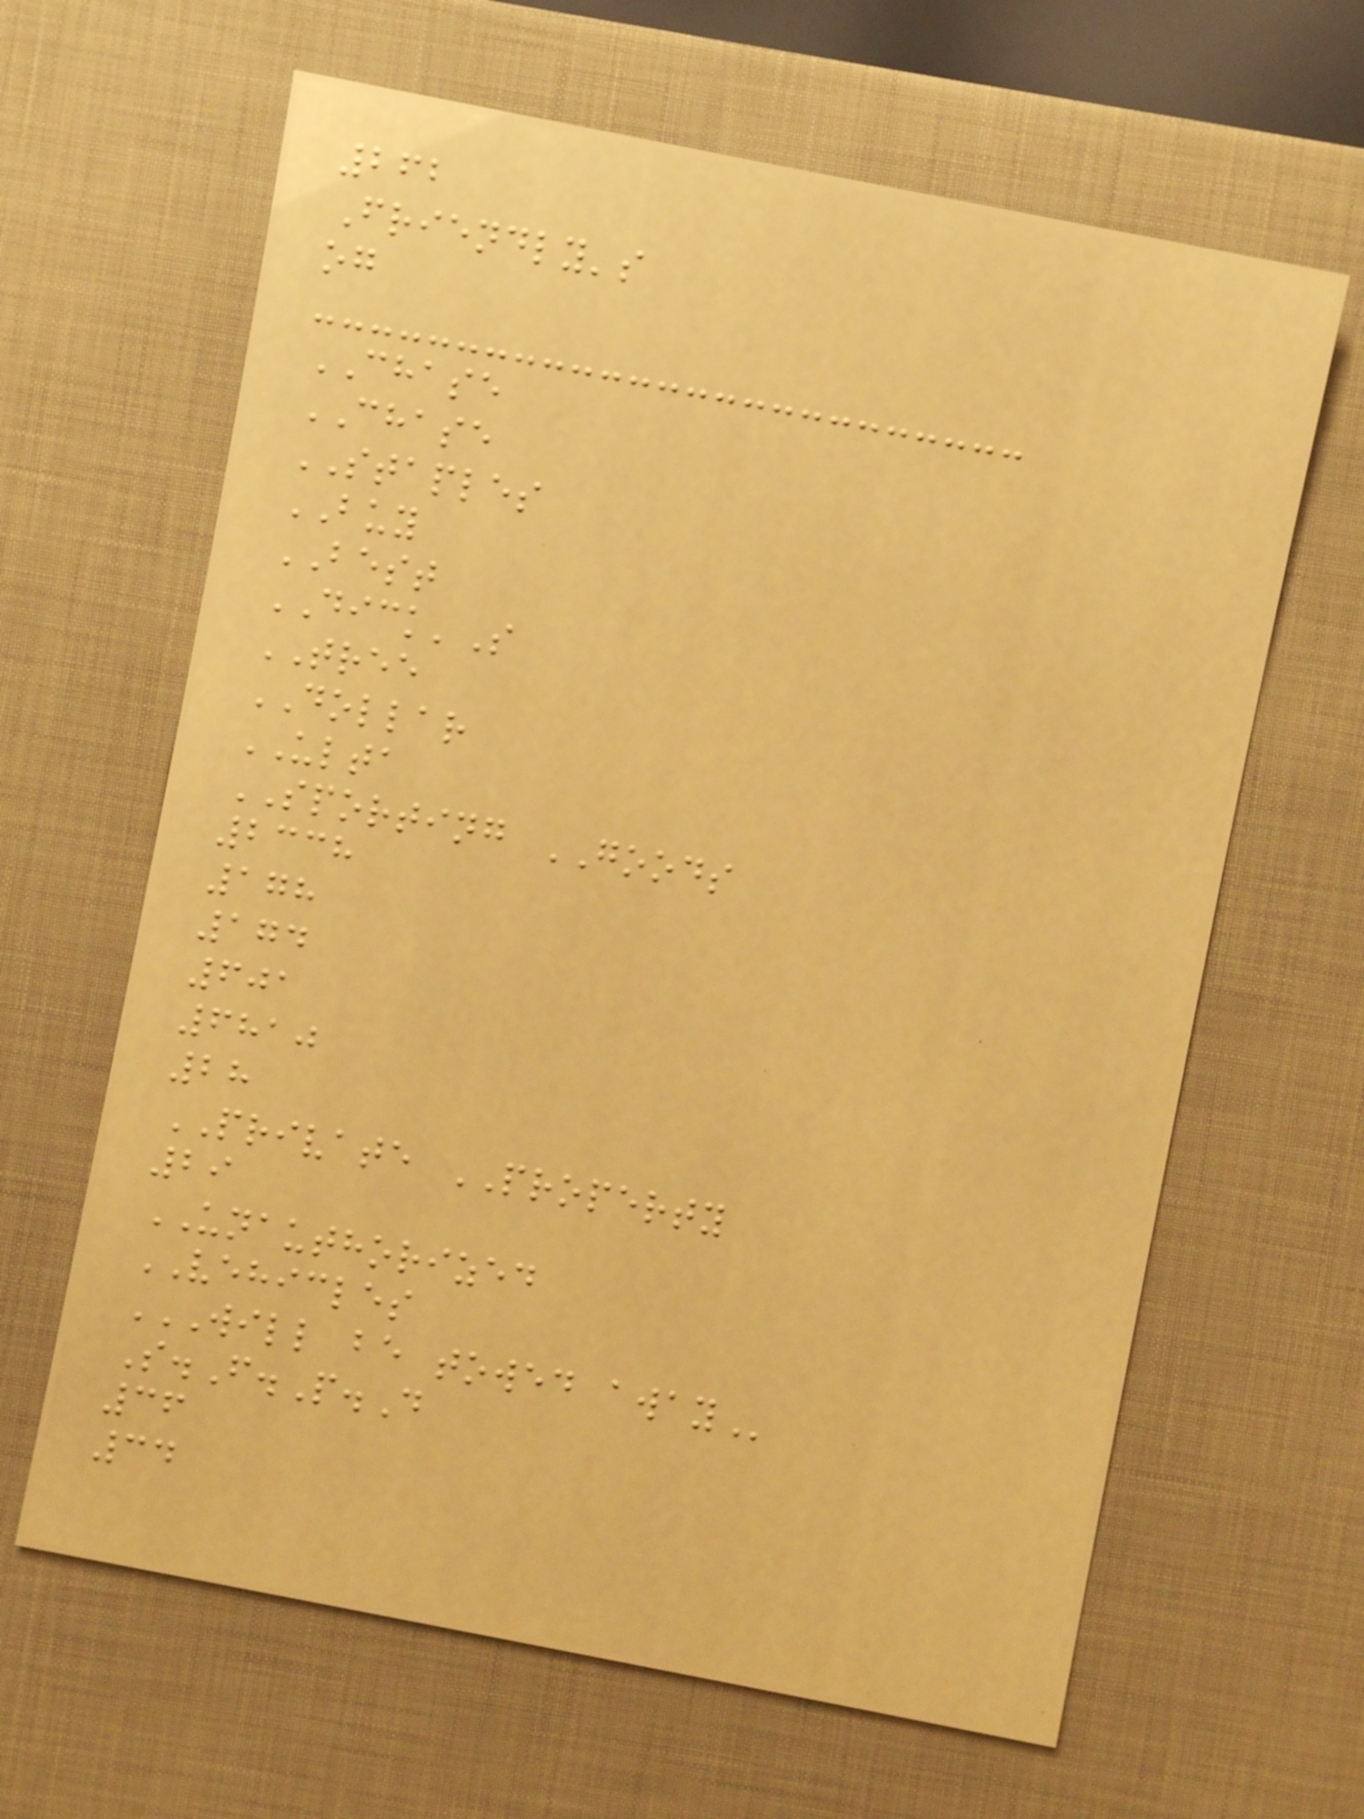262
Friendly's
og
CHASE
CHASE
STAPLES
BUY
BEST
DICK'S
TREE
DOLLAR
ULTA
SPORTING GOODS
2338
178
174
601
6810
28
PRIVATE PROPERTY
29
UNAUTHORIZED
VEHICLES
WILL BE TOWED AWAY
S.F.P.D
36
34
